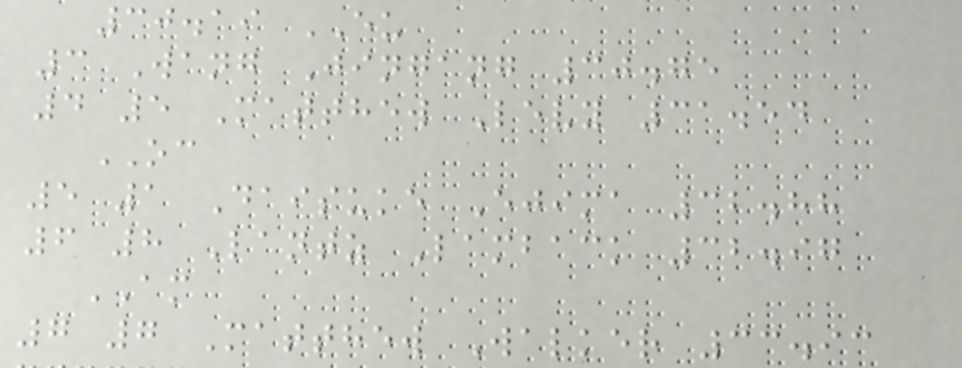30.19 EU
3 Wang Jingang 30.75
4 5 Matthew Levy 31.54
OC
5 1 Daisuke Ejima 32.88
6 8 Lantz Lamback 32.97
AM
7 7 Matthew Walker 33.93
